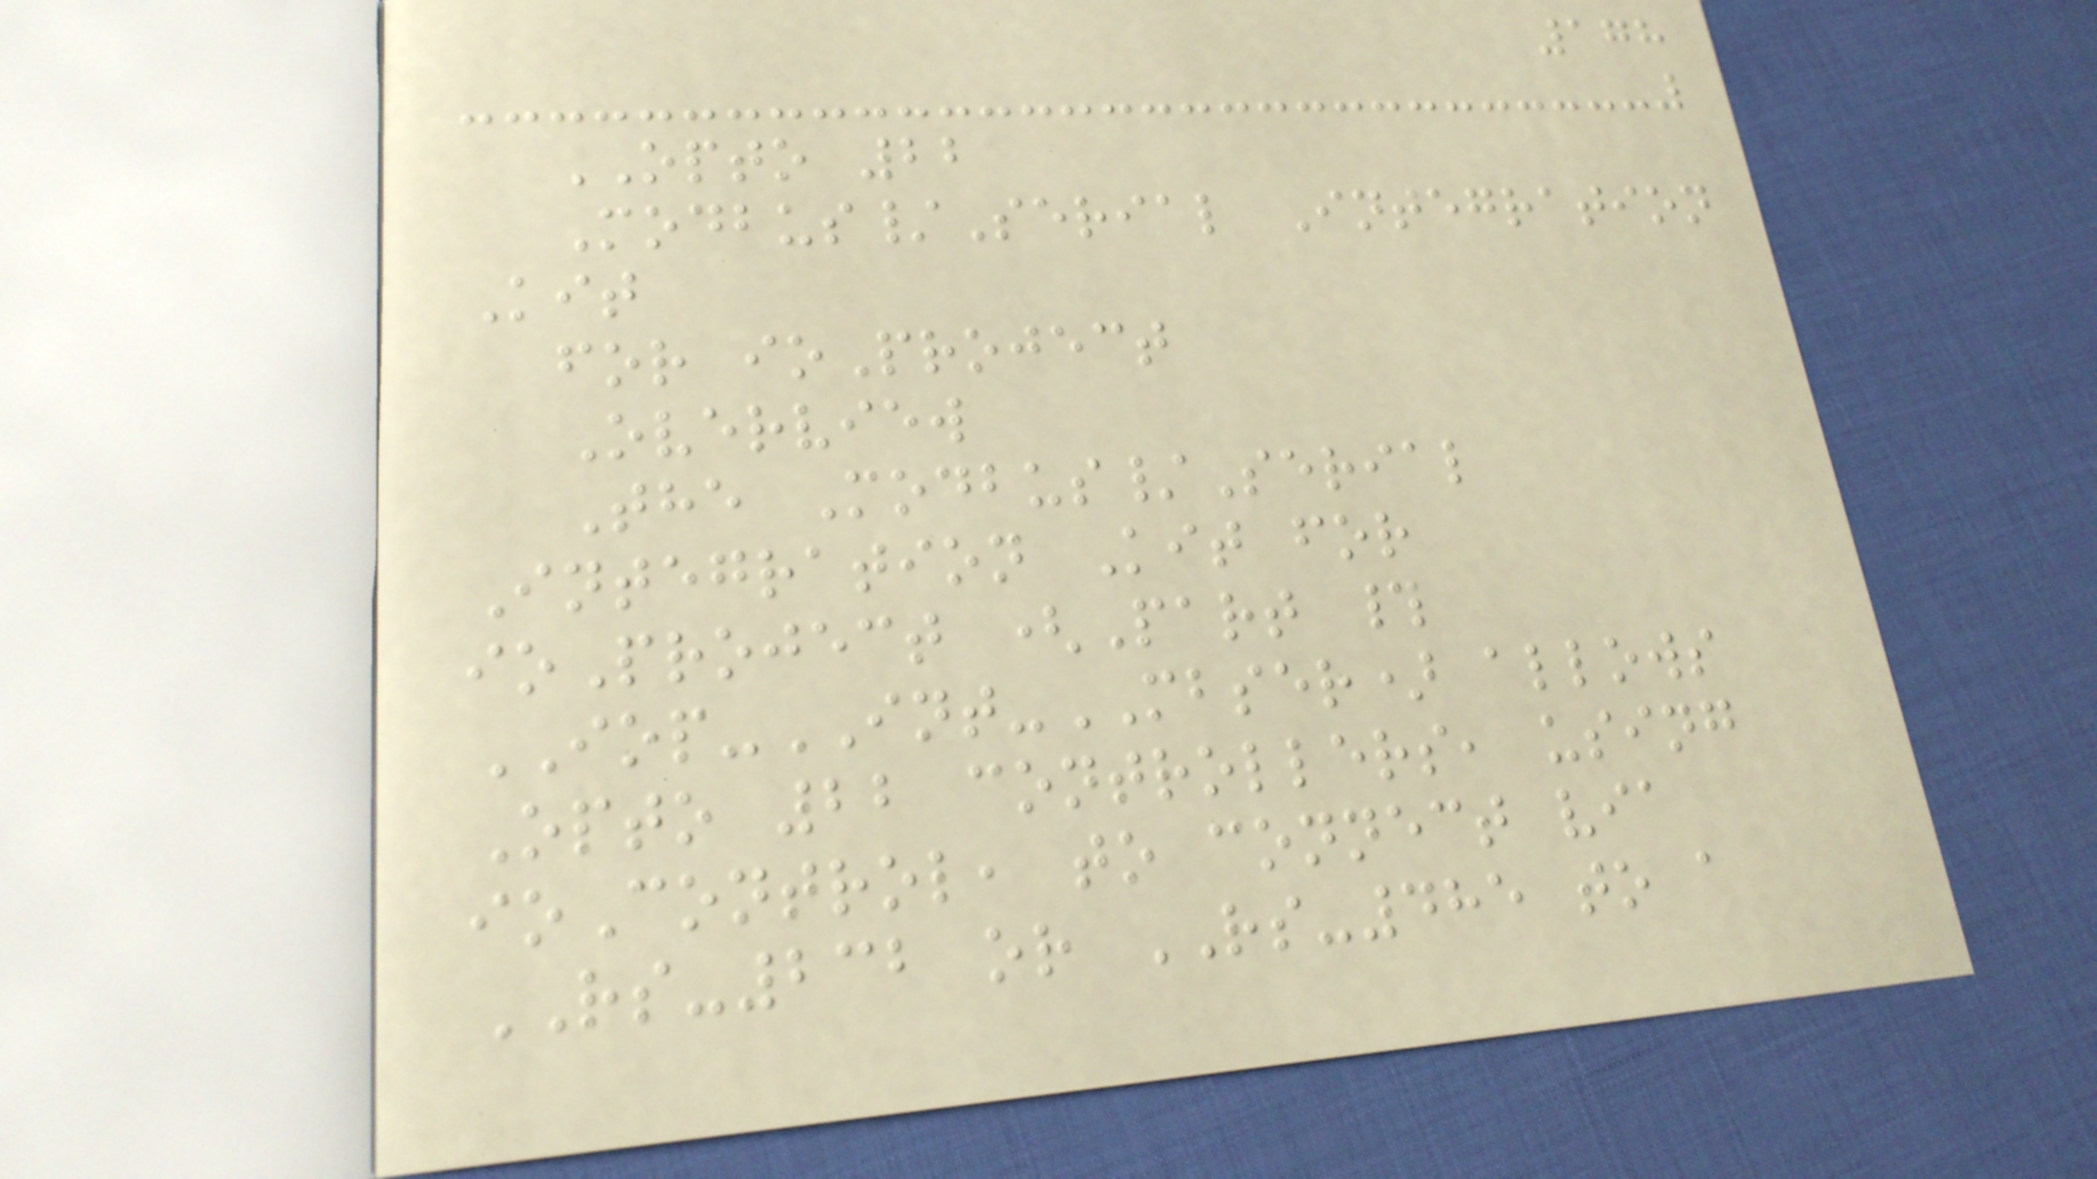178
OPTO 22
Modbus/Serial Integration
Kit
for ioProject
Overview
The Modbus/Serial
Integration Kit for
ioProject (Part #
IOP-INT-MBSER) allows
Opto 22 controllers, using
ioControl, to connect via
RS-232 or RS-485 to a
